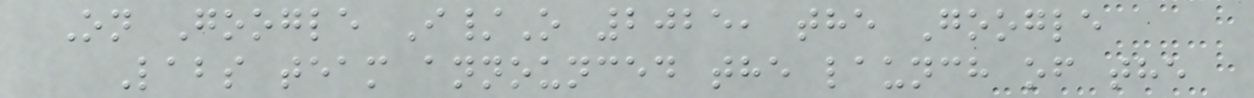On Google I/O 2025, the Google
Labs team announced the launch of the
